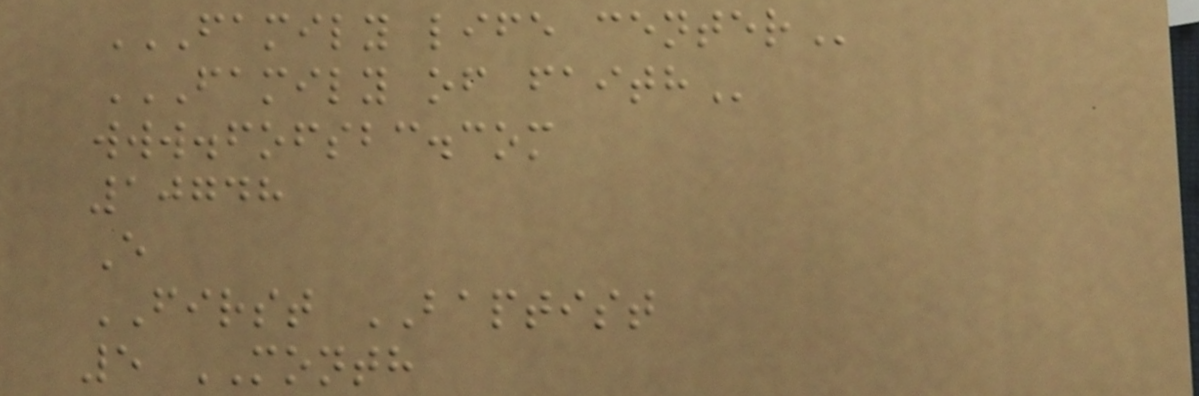FAMILY LIFE CENTER
FAMILY OF FAITH
www.fofsbc.com
10748
E
FIRST BAPTIST
5 MONTH
